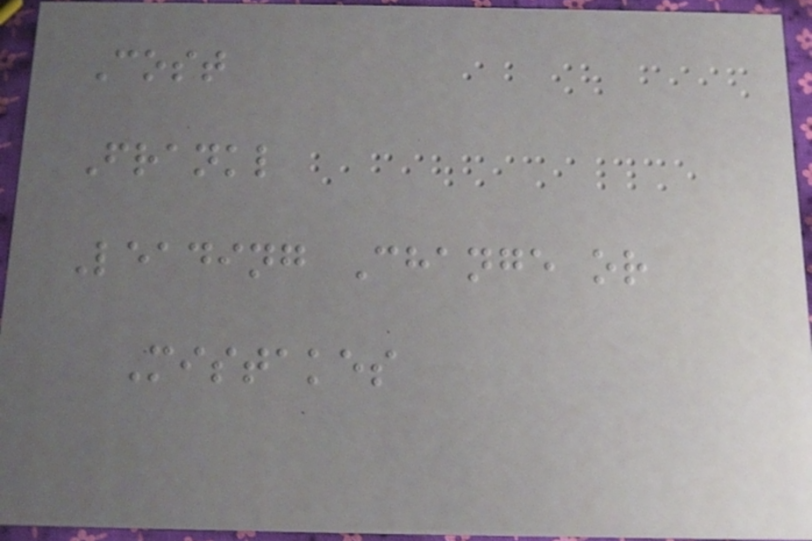Cost
Frankl
Leading Change or
Mistakes
